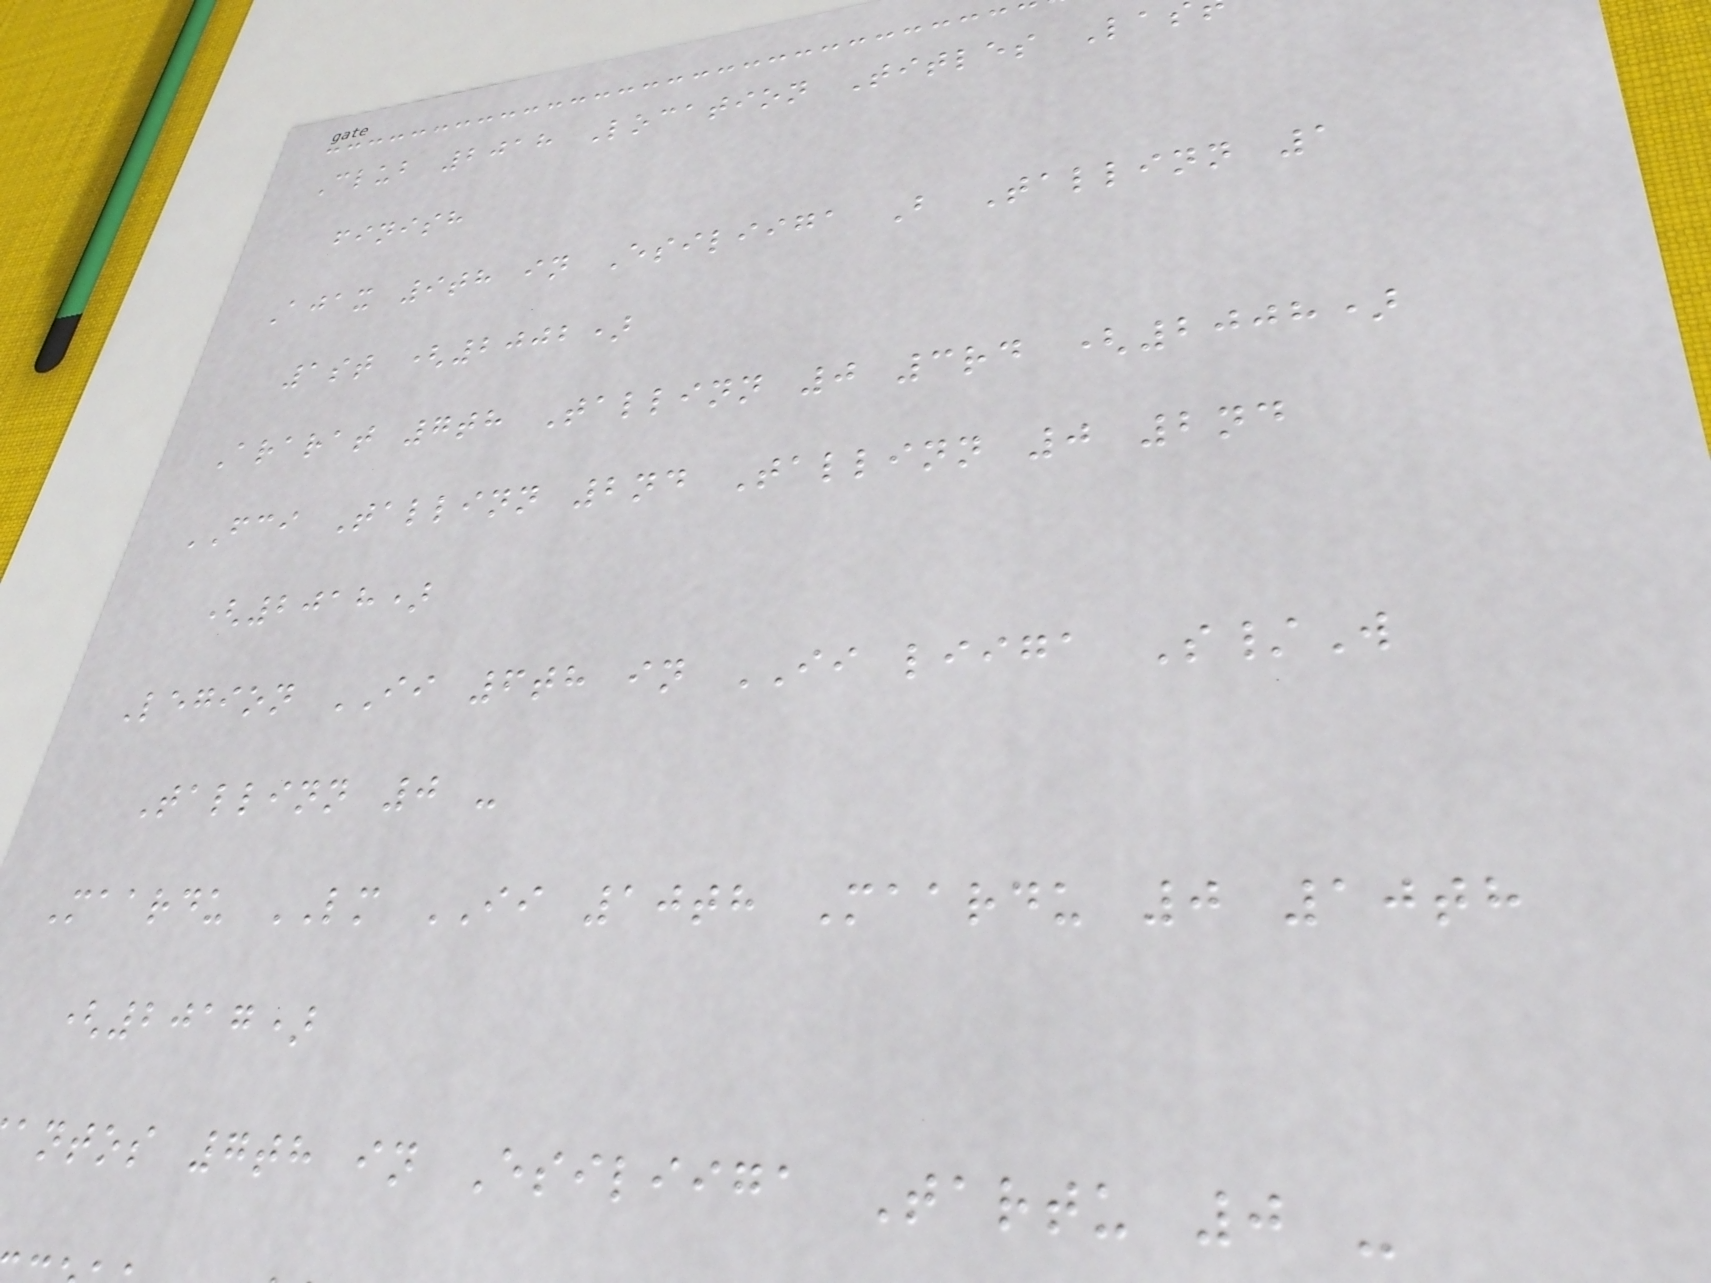Club 2018 Location Titles La
finish
Ajax 9th in Esiliiga B Tallinn 1
1st (2002)
Ararat 7th Tallinn 0 3rd (2008)
FCI Tallinn 2nd Tallinn 0 2nd
(2018)
Legion II 6th in II liiga S/W
Tallinn 0 -
Maardu LM II 10th Maardu 0 10th
(2017)
antos 7th in Esiliiga Tartu 0 -
